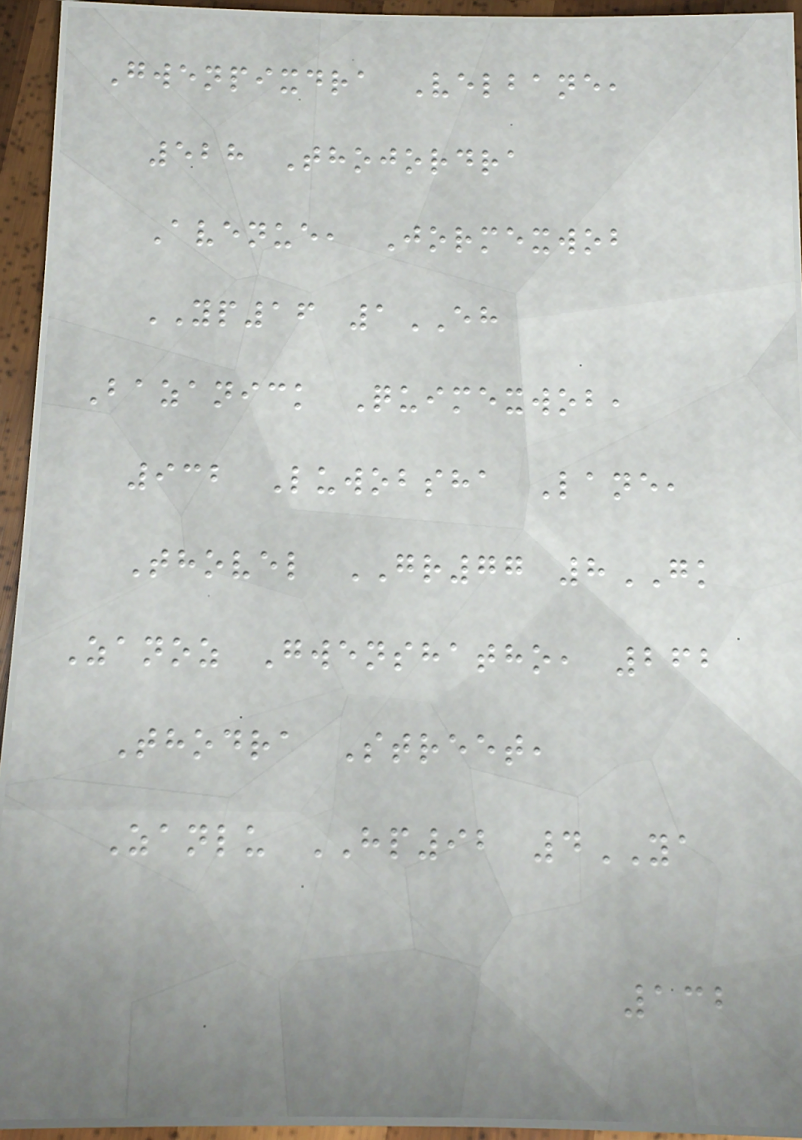Gwenpixdra Velbane,
528 Thojordra
Avenue, Jormexwob
YP16 1EH
Bazanick Quimexwob,
932 Luwobsha Lane,
Thovel GR77 8GK
Zanoz Gwenshatho, 262
Thodra Street,
Zanlu HP92 4YA
132
